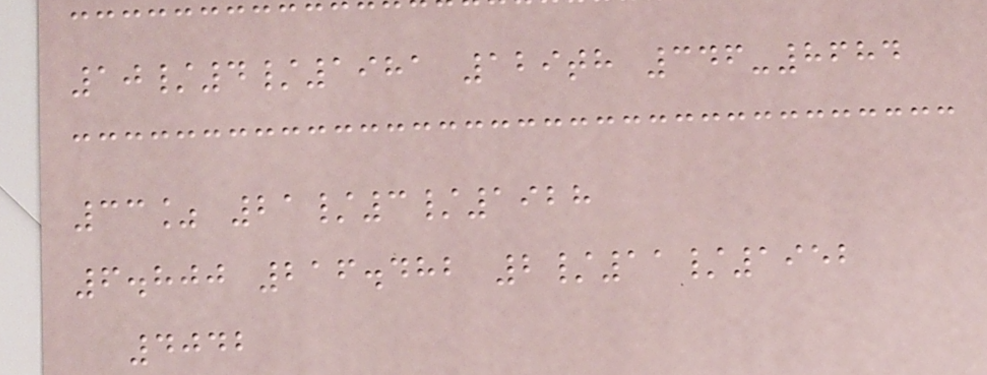10/4/1981 129th 346-8684
33% 21/3/1928
6.800 216.482 2/11/1952
4042
